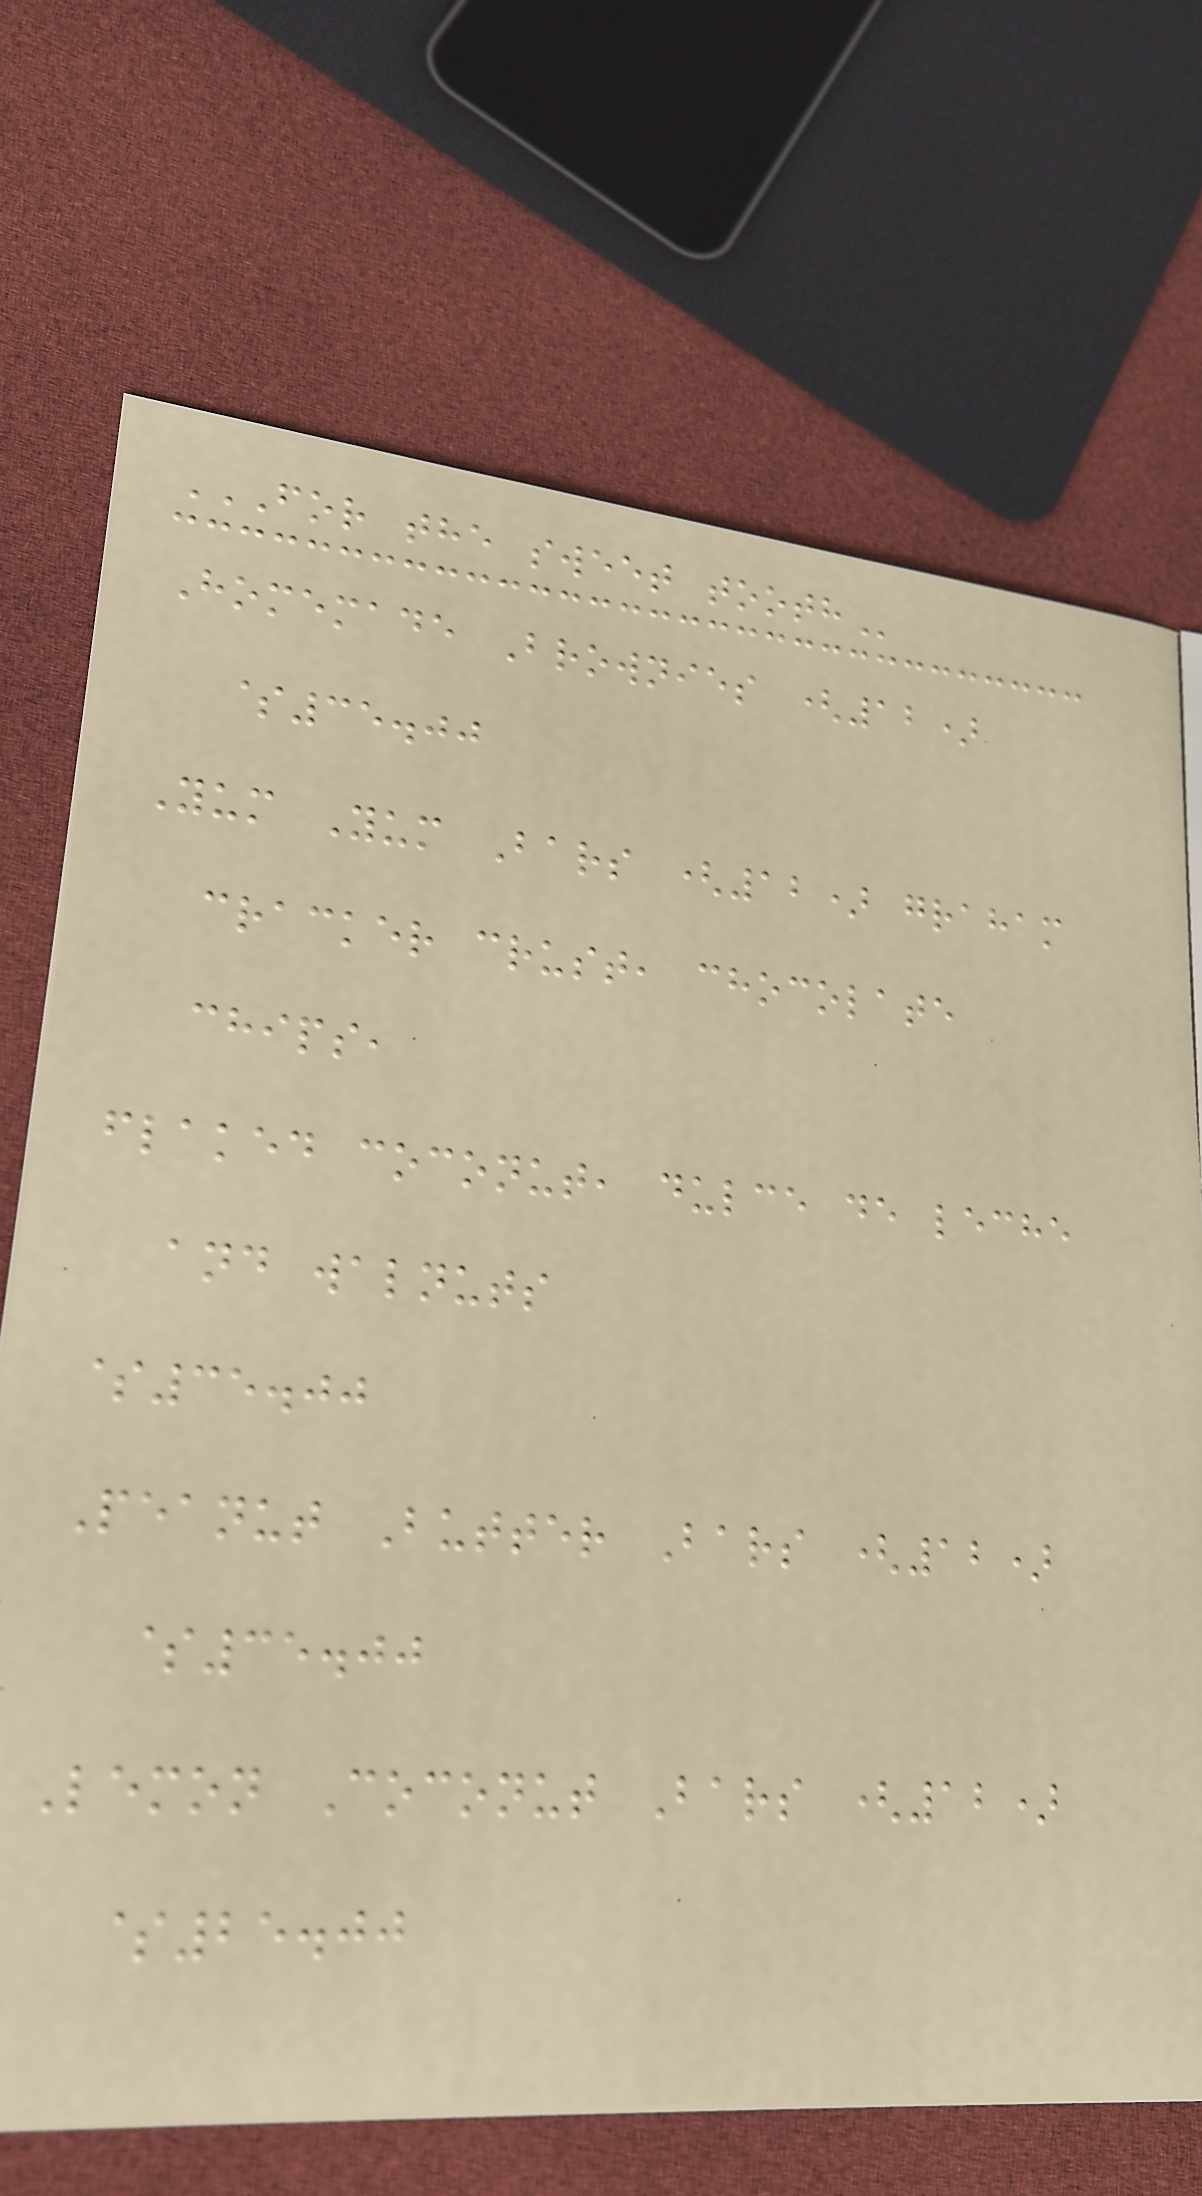FOR THE SWEET TOOTH
Homemade Brownies (12)
$35.00
Yum Yum Bars (12) graham
cracker crust, chocolate
chips,
flaked coconut, dulce de leche
and walnuts
$35.00
Peanut Butter Bars (12)
$35.00
Lemon Coconut Bars (12)
$25.00
